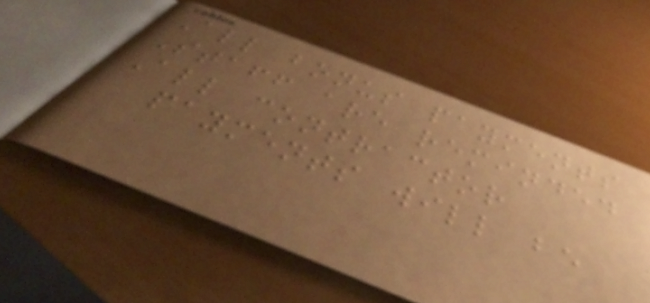All bonus payments
Staff are reminded
All contractor
payments will be
